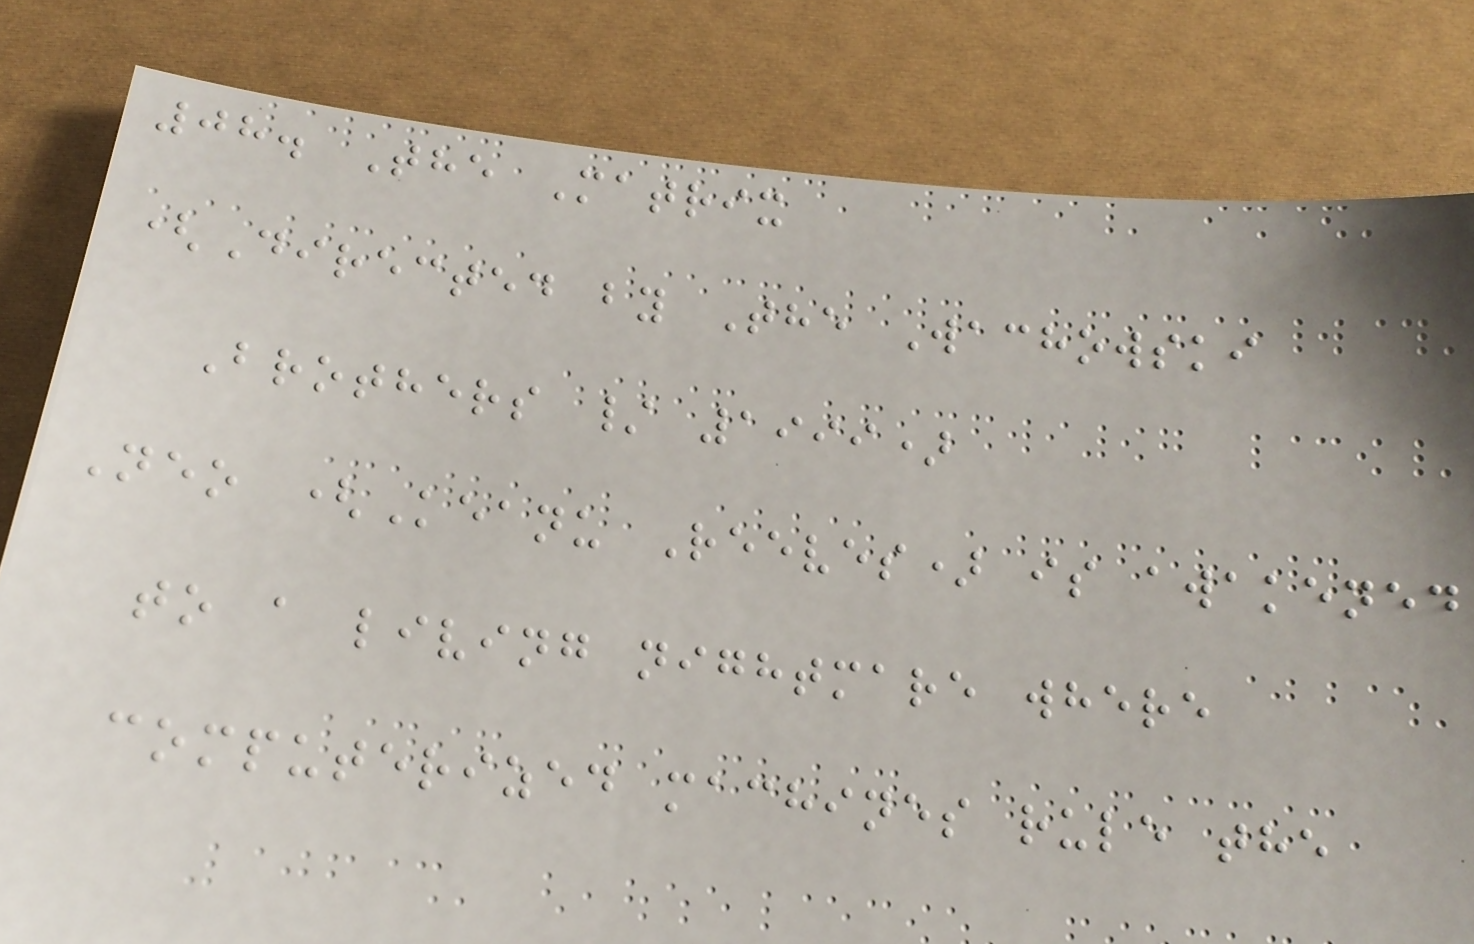08. The Matrix
(Directed by The Wachowski
Brothers / 1999)
Neo (Keanu Reeves) is awakened
to a living nightmare where
computerized machines rule the
